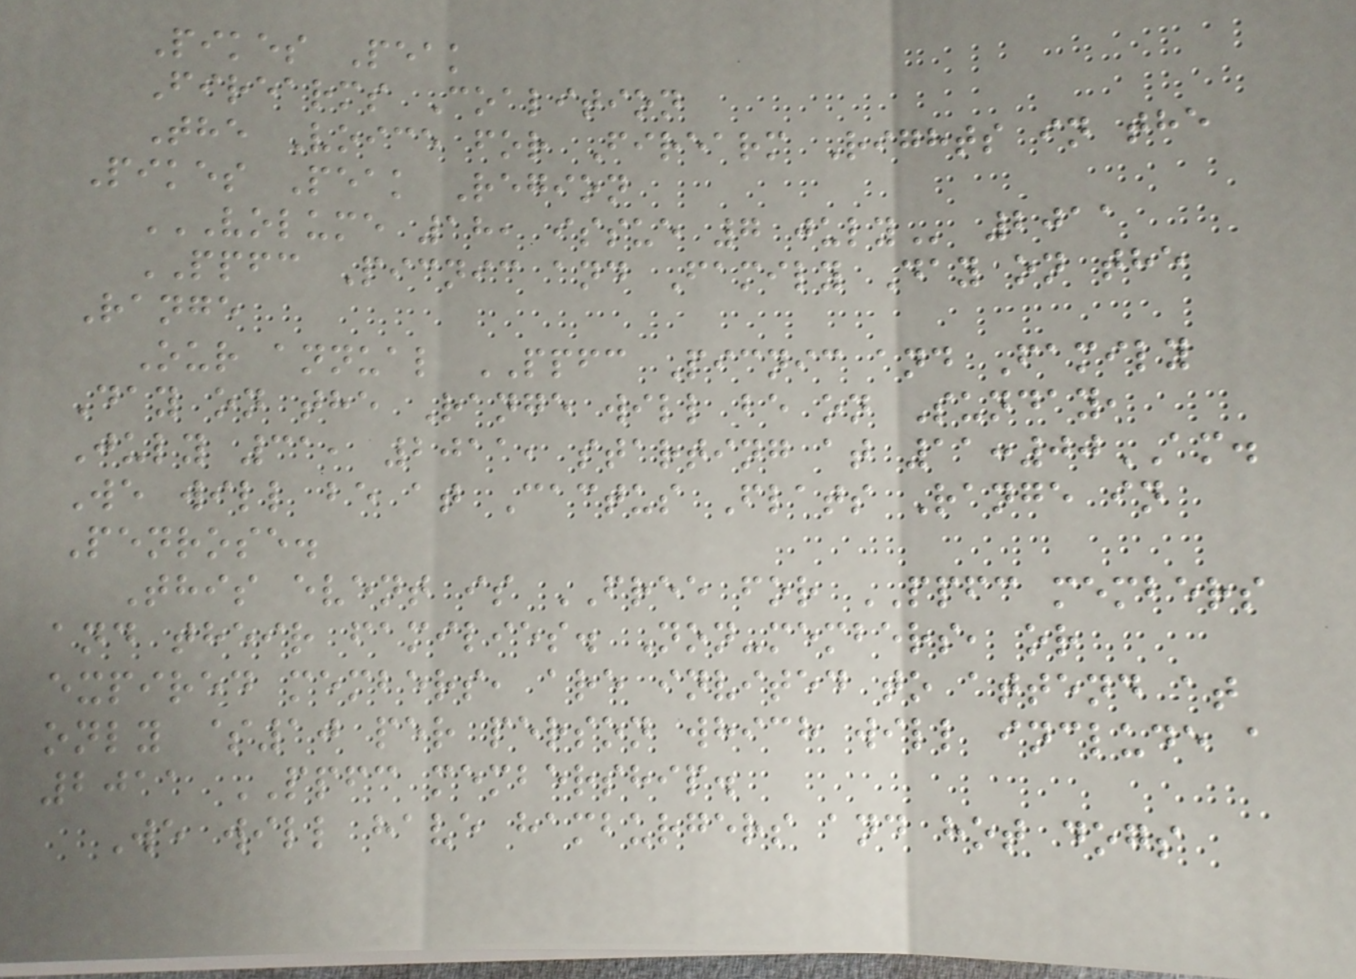Pikes Peak
Firearms Coalition
The Voice for Firearm Rights in the
Pikes Peak Region
VOLUME 18, ISSUE 7 JULY 2011
PPFC Picnic and Family Day on the
Range
Our annual PPFC Picnic and Family
Day on the Range will be on Sunday,
July 31, 2011, starting at 11:00AM.
We will be at Cactus Flats Range in
Penrose.
This event is FREE for PPFC members
and their families. Non-members, or
expired members, are invited to attend at
only $10 per person which will include a
2011 PPFC membership.
We will have hamburgers and hot dogs
